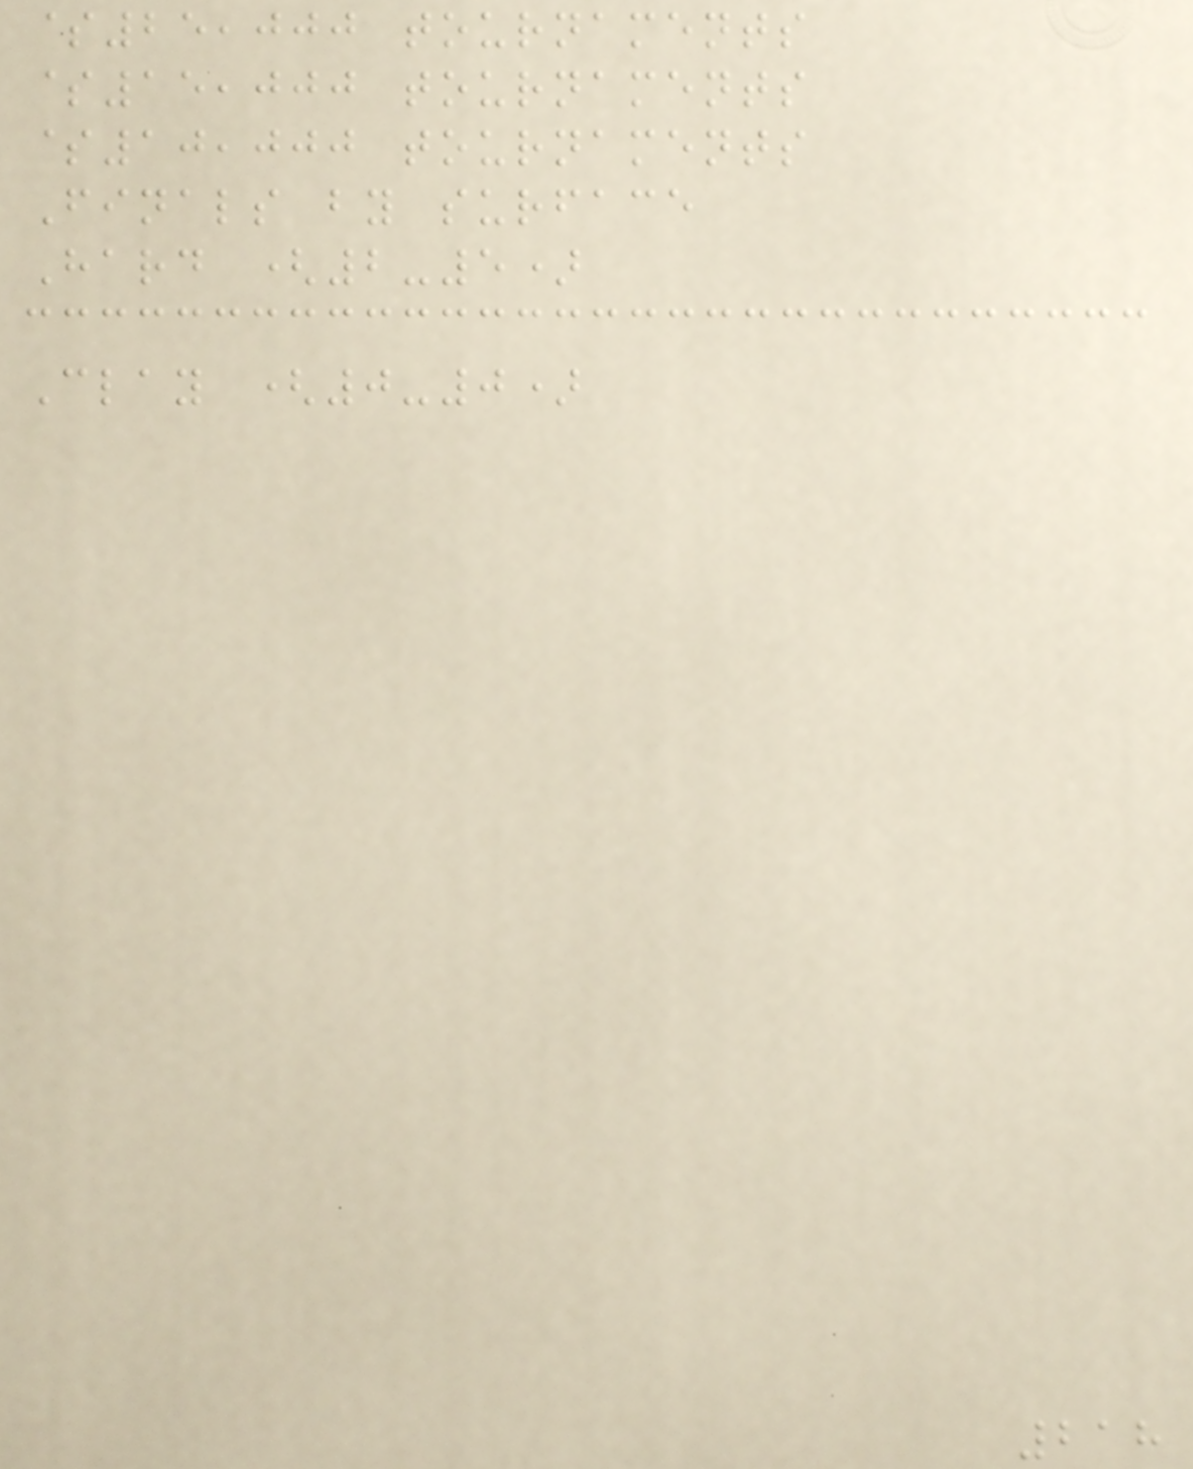$25,000 tournaments
$15,000 tournaments
$10,000 tournaments
Finals by surface
Hard (2-5)
Clay (0-0)
218
